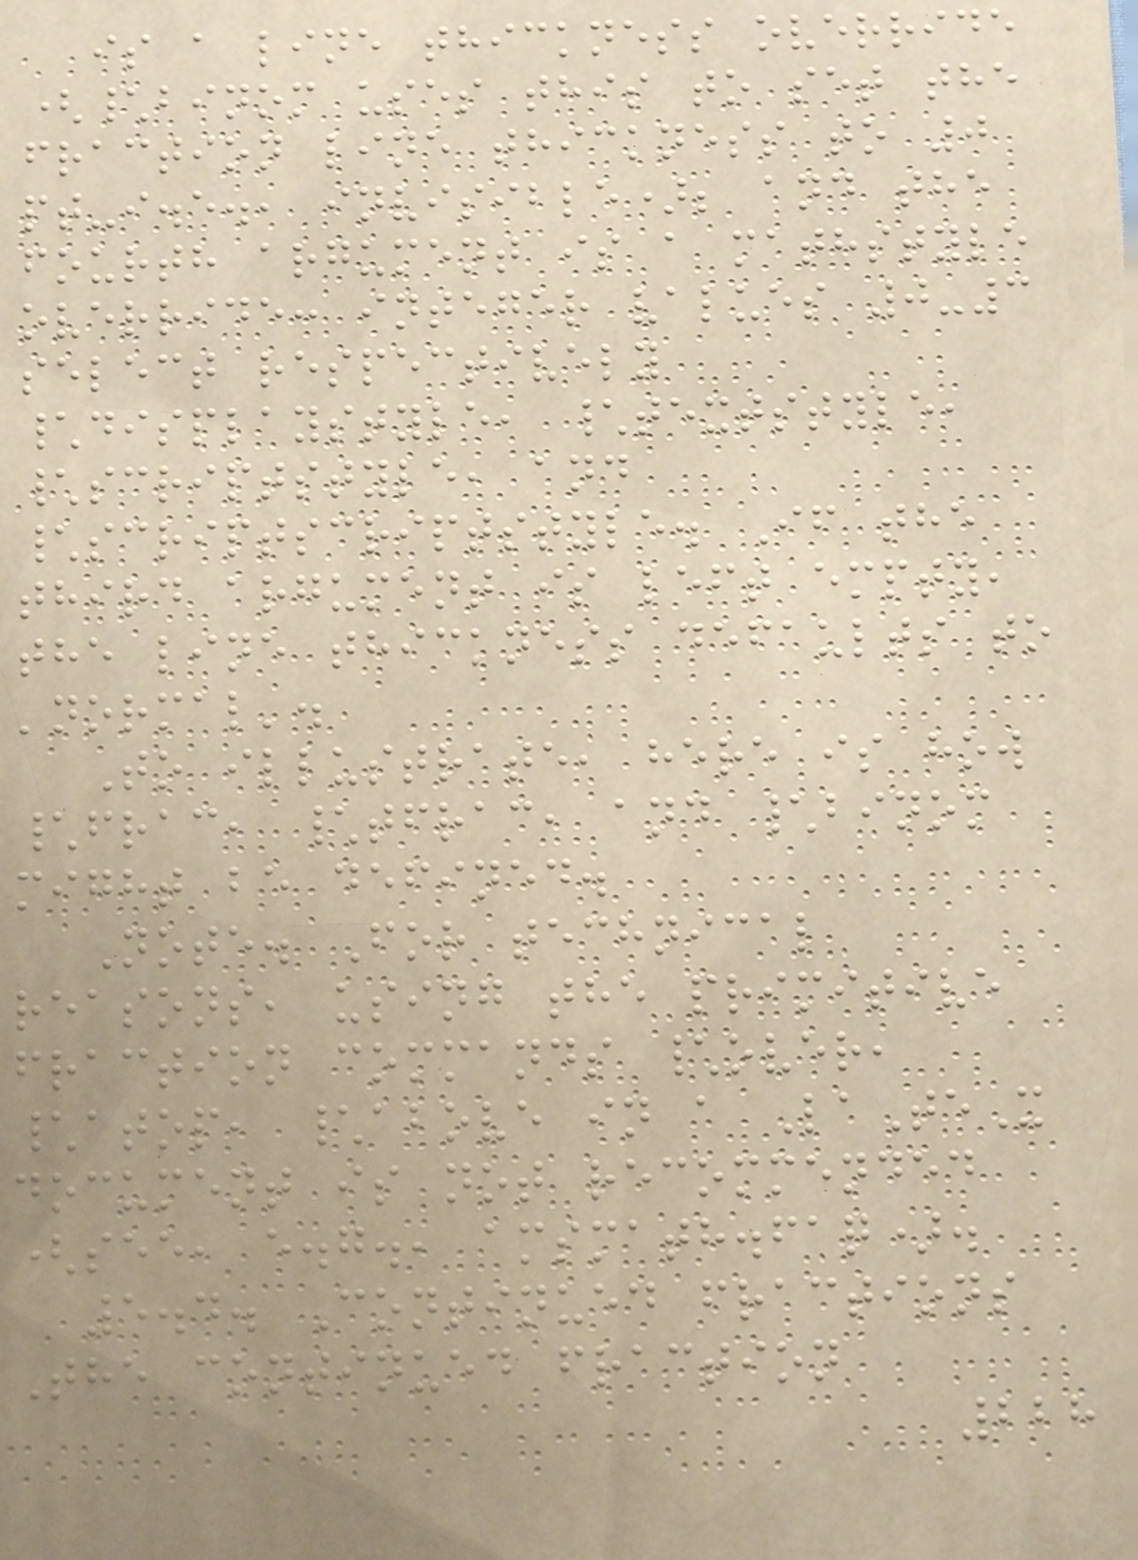is a line thickness override
(\binom uses this to set the
fraction line thickness to 0
pt-i.e., invisible); and the
fourth argument is a mathstyle
override: integer values 0-3
select respectively
\displaystyle, \textstyle,
\scriptstyle, and
\scriptscriptstyle. If the
third argument is left empty,
the line thickness defaults to
'normal'.
To illustrate, here is how
\frac, \tfrac, and \binom
might be defined.
Note. For technical
reasons, using the primitive
fraction commands \over,
\atop, \above in a LaTeX
document is not recommended
(see, e.g., amsmath.faq).
5.4. Continued fractions
The continued fraction
228
